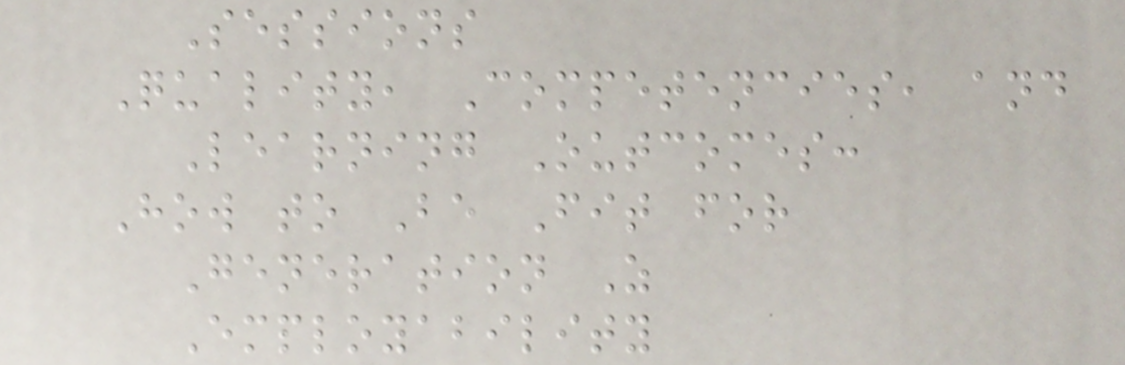Sessions
Quality, Competencies, and
Learning Outcomes:
How to Be Fit for
Generation Z
Employability
